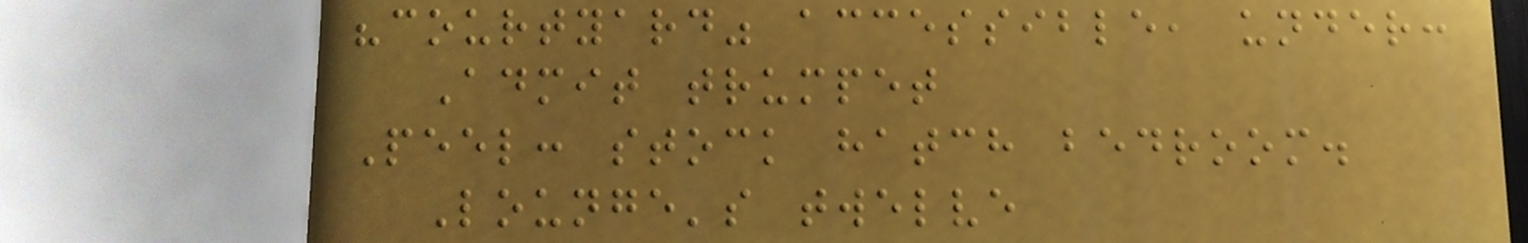"courtyard" accessible, under:
Admit trumpet
Peel: stock hatch bedroom.
Lounge's twelve
